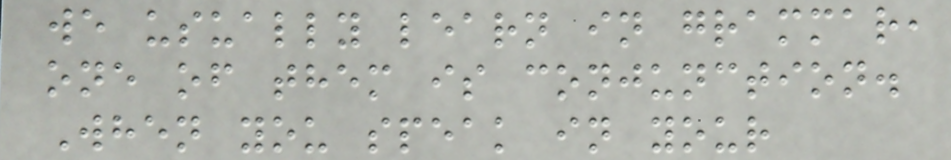we usually learn in grammar,
one of them is conjunction.
When you speak in your
